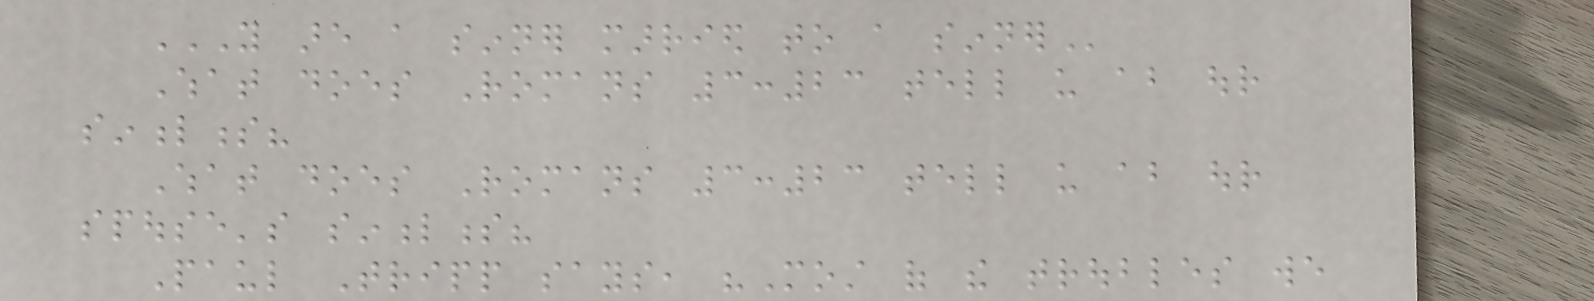YOU ARE A SINNER MARRIED TO A SINNER
What does Romans 3:23 tell us about our
sinfulness?
What does Romans 3:23 tell us about our
spouse's sinfulness?
Paul Tripp says, "Most of the troubles we
